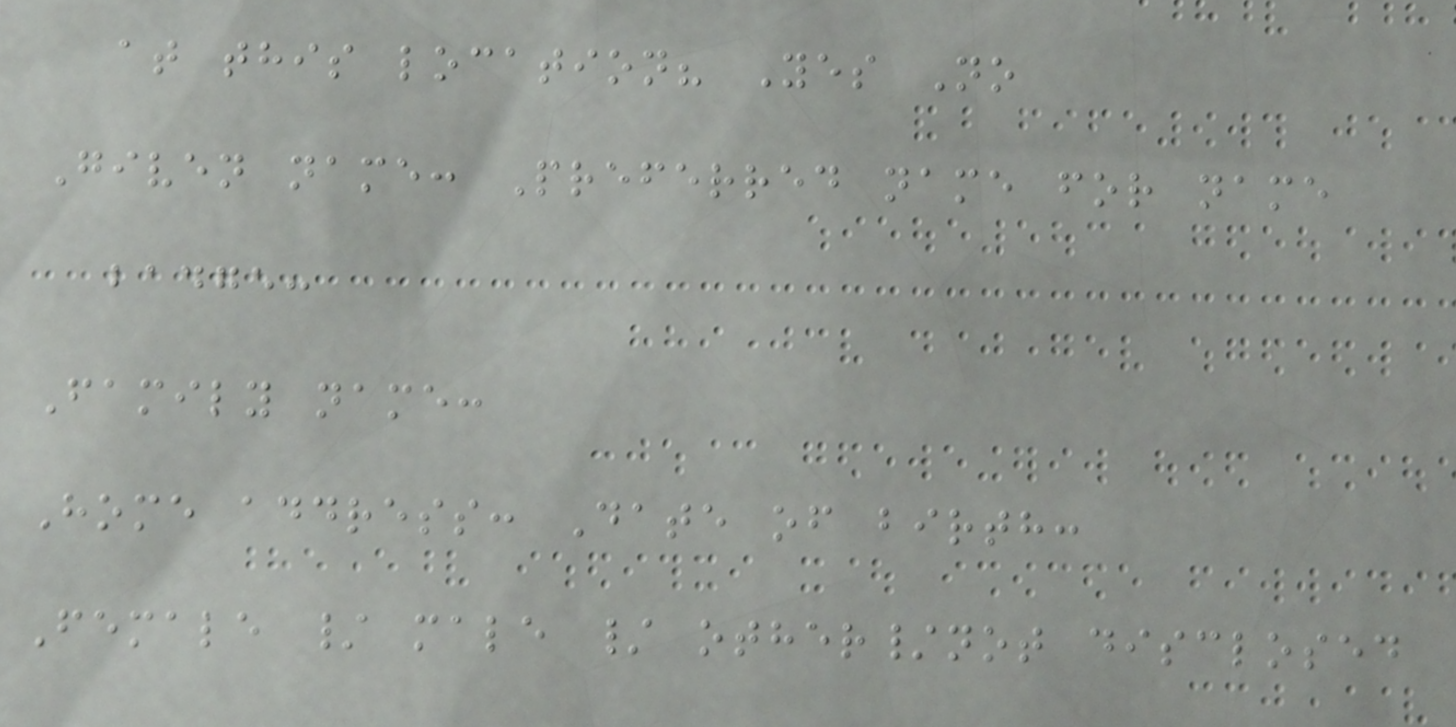at this location? Yes No
Given name: Preferred name for name
badge:
Family name:
Home address: Date of birth:
Female / male / other/not disclosed
